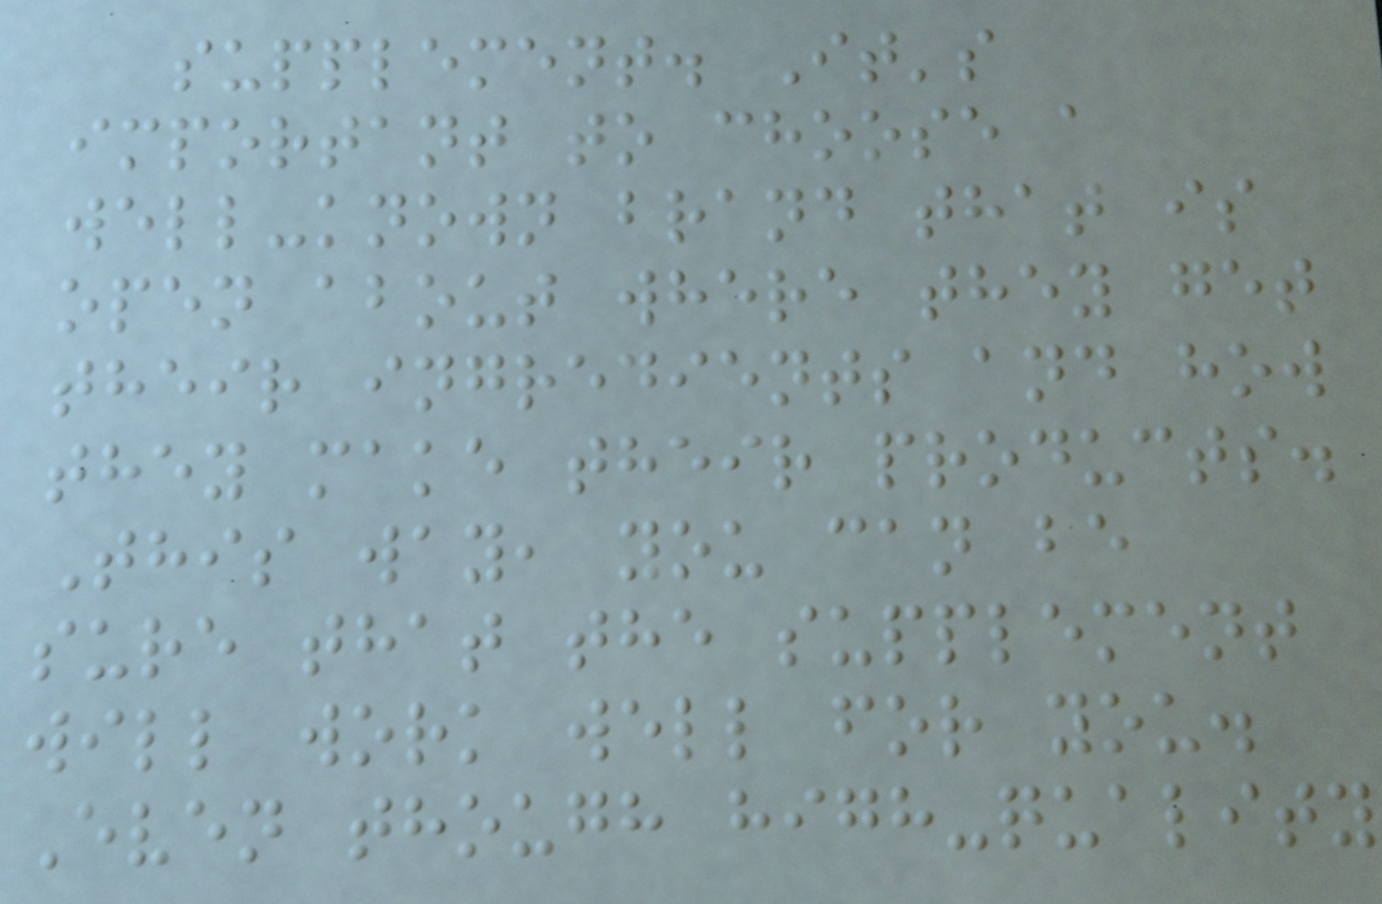supplement. It's
important to choose a
well-known brand that is
open about where they get
their ingredients and how
they make their products.
This way, you can be
sure that the supplement
will work well for you.
Even though high-quality
